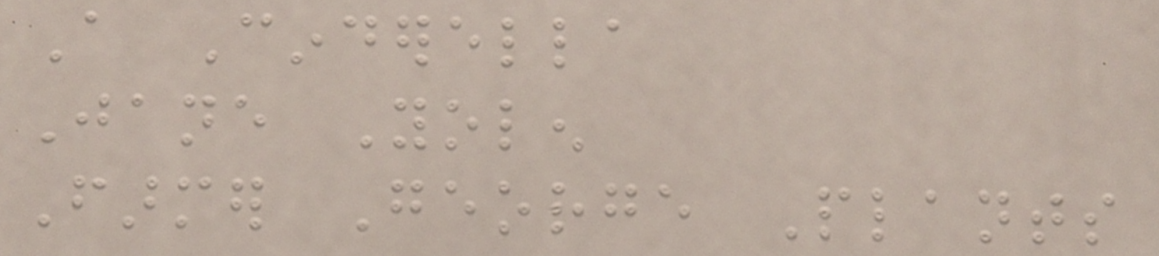A Cinderella
Jane Yolen
Farmer George Plants
